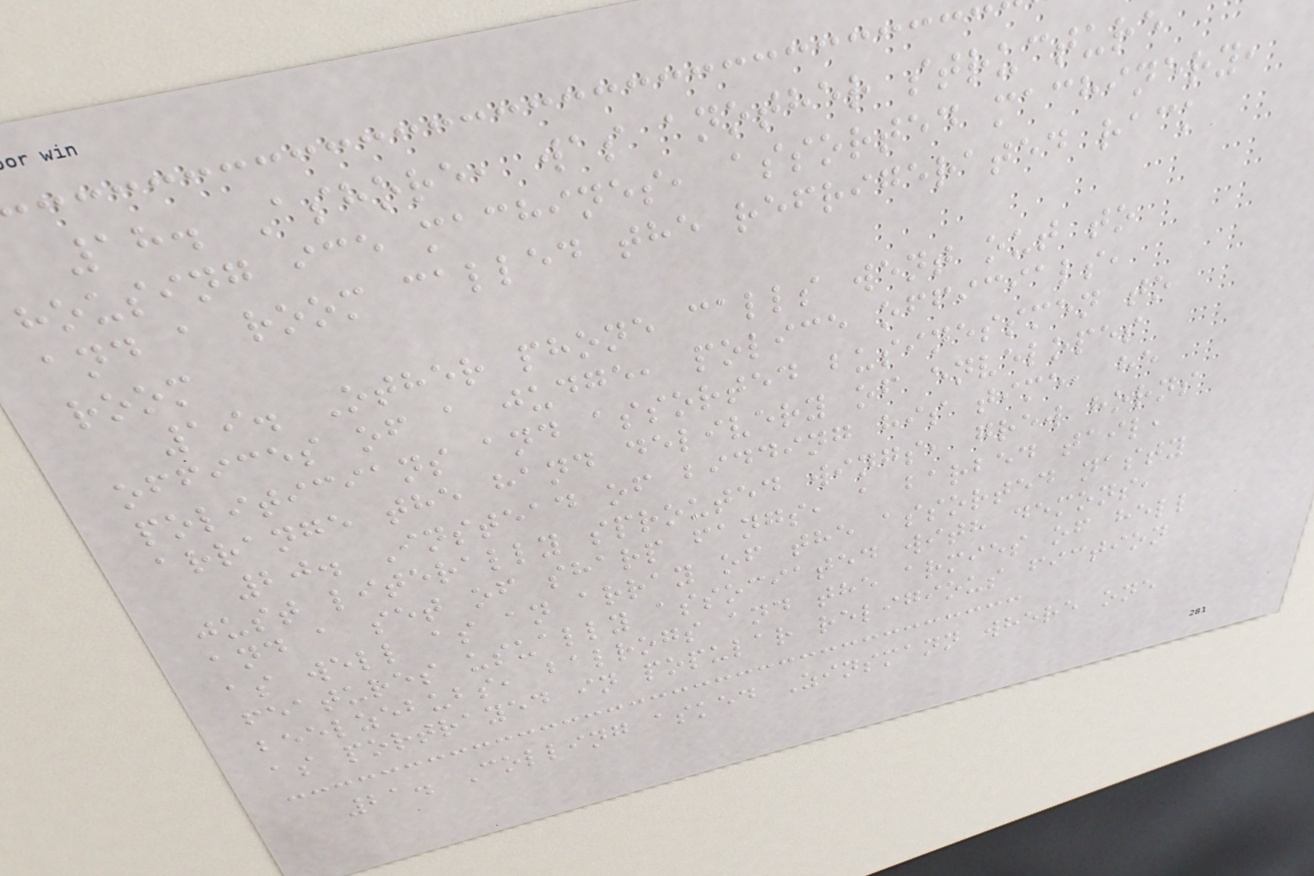18. Ashore, was another structure
housing ice machines, assorted machinery,
and a room called the refrigerated rack
room
19. Other phone calls went out to
offices of a judge, police officials,
politicians and assorted businessmen to
arrange the hand delivery of envelopes
20. Instead of bidding his time, he
just literally sprouted wings, grew horns
and a set of sharp fangs, a barbed tail,
as well as an array of the assorted nasty
features usually associated with demons,
beelzebubs, balrogs and the armies of hell
as portrayed in popular religious fiction
21. Colling asked Zinsmann where one
